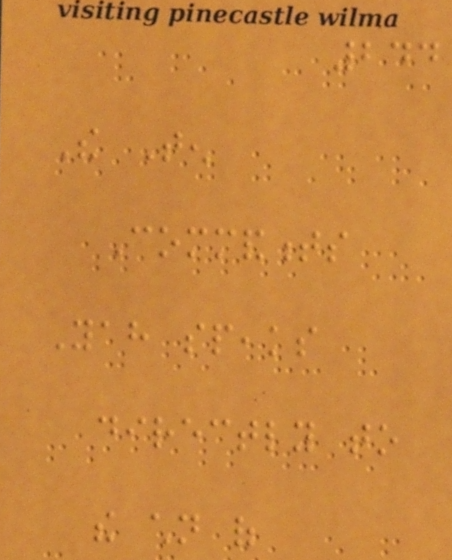244
The Ten
Commandments
Yah speaks
directly to
the children of
